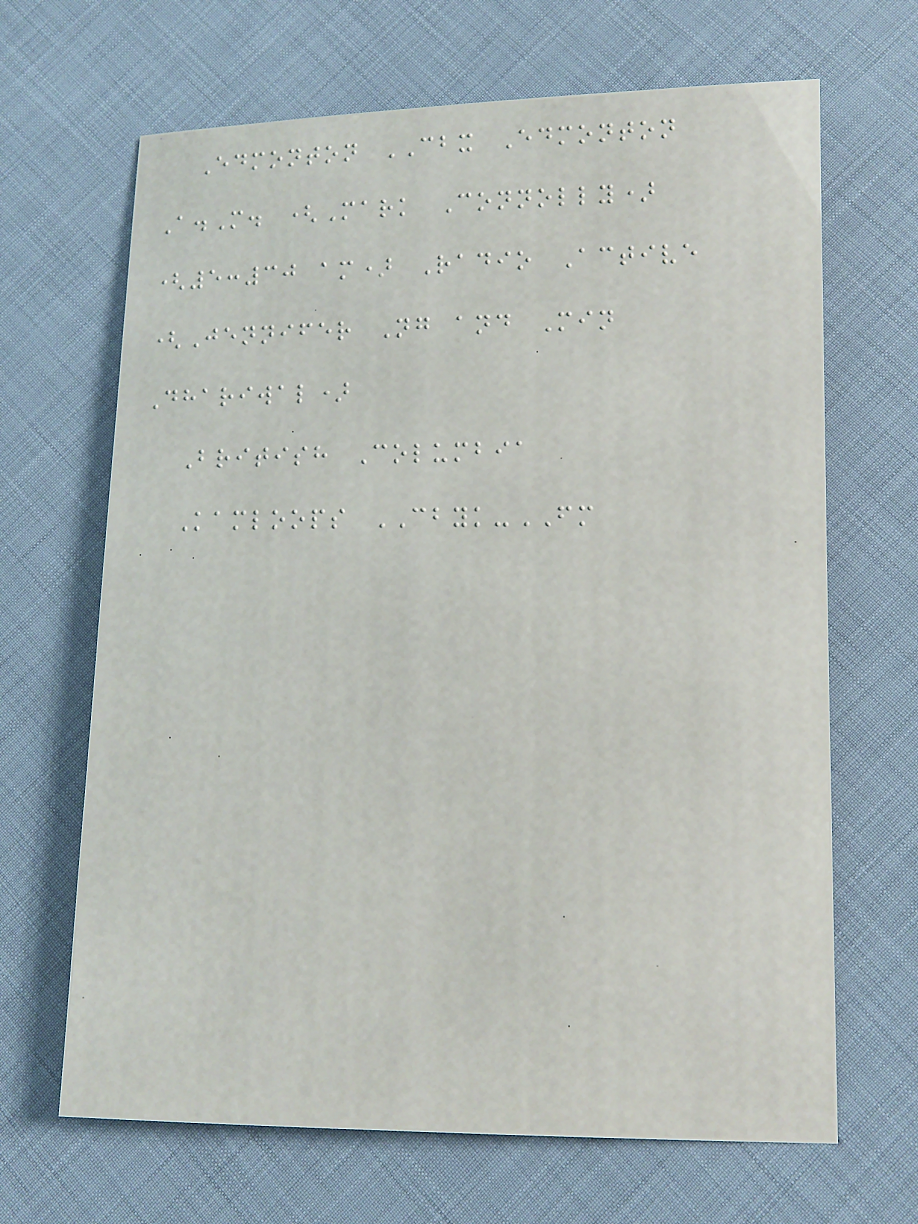Edmonton CBX Edmonton
A.M. (Mark Connolly)
(5:30 am) Radio Active
(Jennifer Ng and Min
Dhariwal)
British Columbia
Kamloops CBYK-FM
